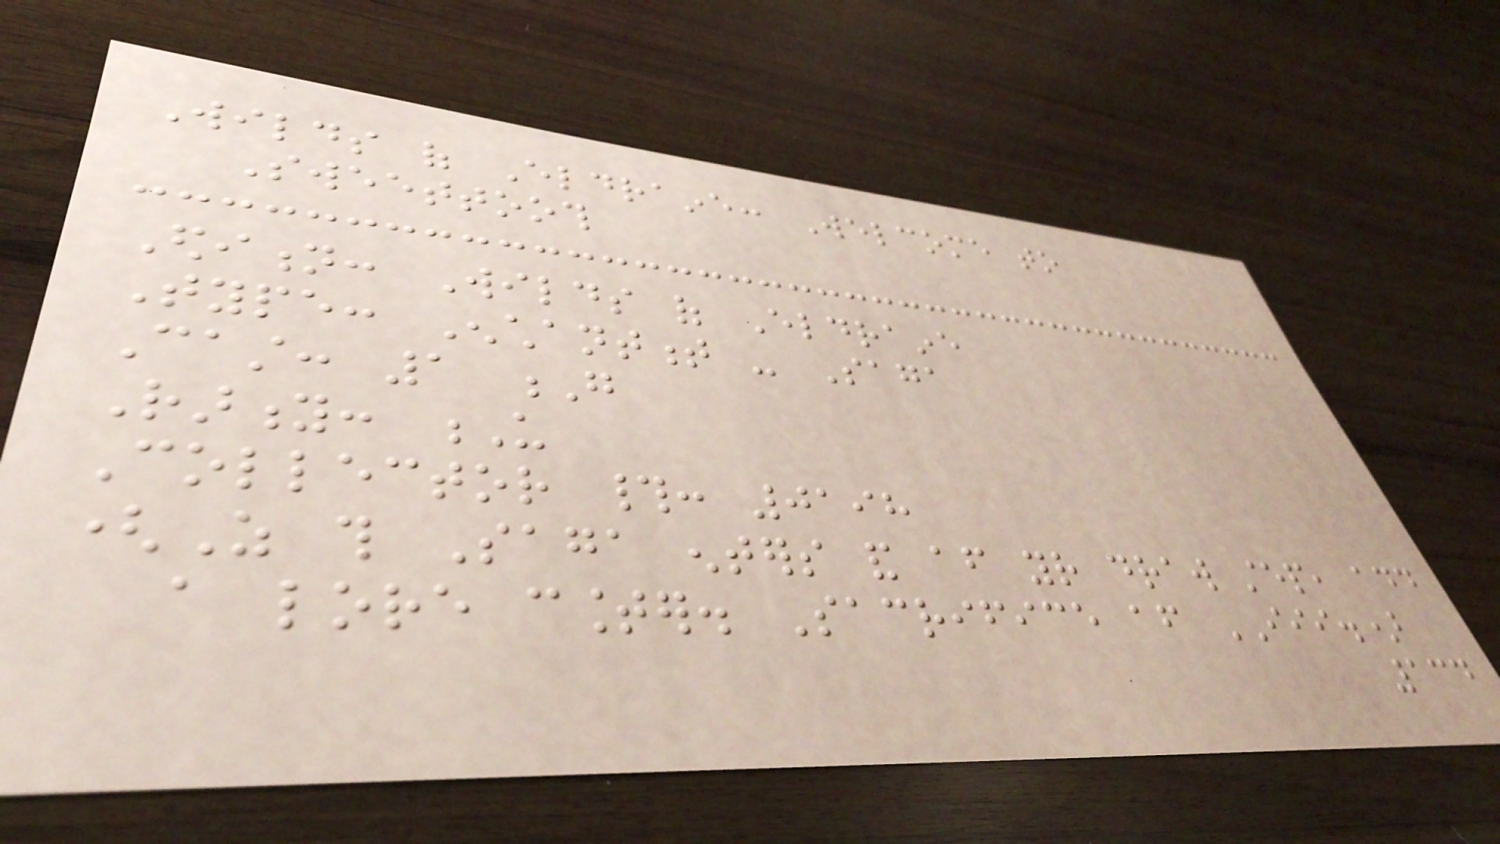Wilds of Eldraine: Welcome to
Sweettooth
Edition: Wilds of Eldraine
Type: Enchantment - Saga
Cast: 1 G
Rarity: U
Collector #: 0198
(As this Saga enters and after your draw step, add
a lore counter. Sacrifice after III.)
134
